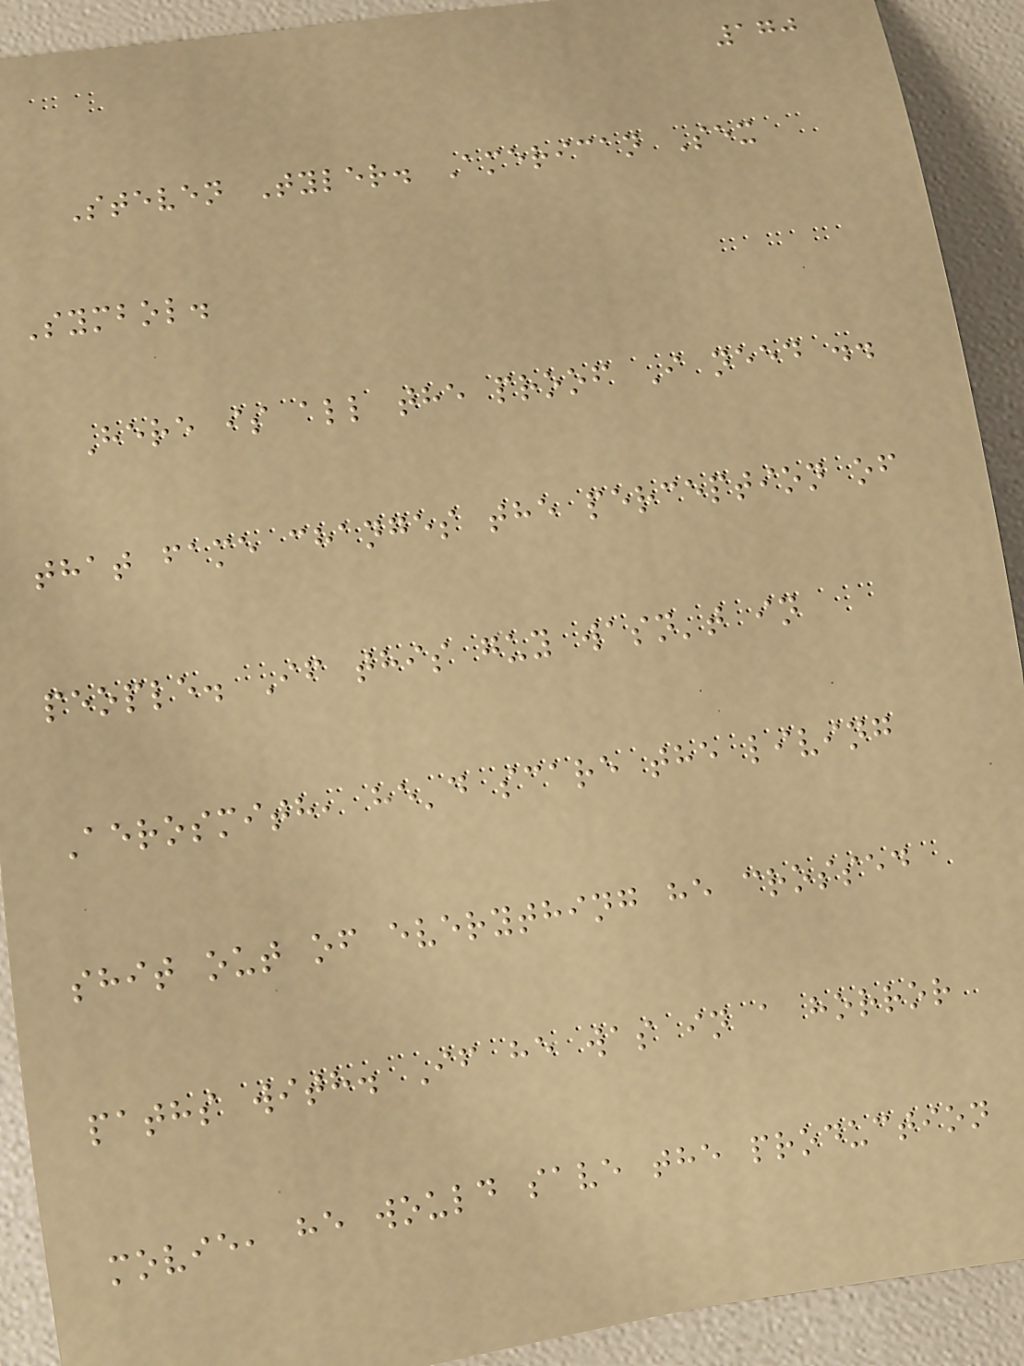170
Steven Tyler. American Sex
Symbol.
Here is all the proof I need ..
that fame changes the perception of
people. If this guy wasn't in
Aerosmith, he'd scare the living
shit out of everything he crossed
paths with. If he was in a horror
movie, he would save the production
